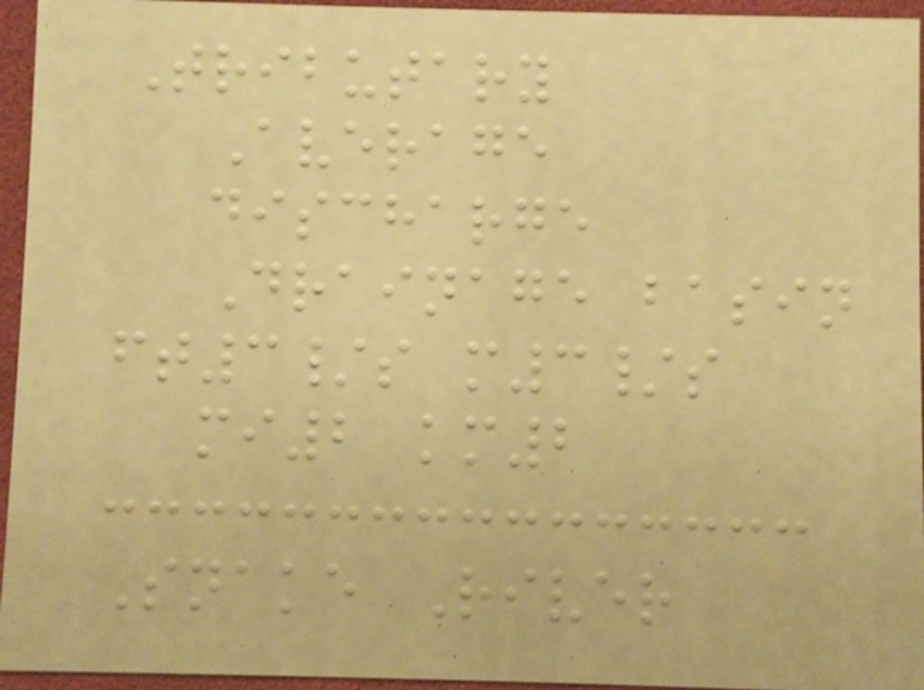Tributary
Average
discharge
Drainage basin
ft3/s m3/s
mi2 km2
Snake River
